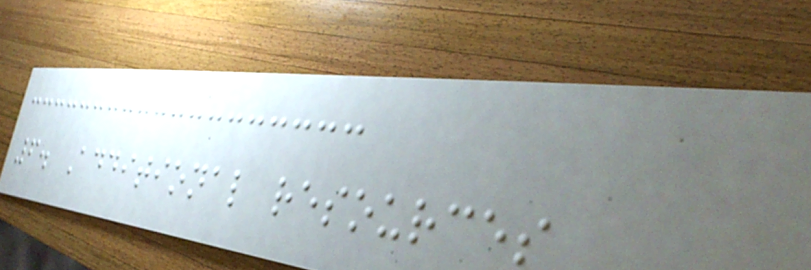6. Additional resources
